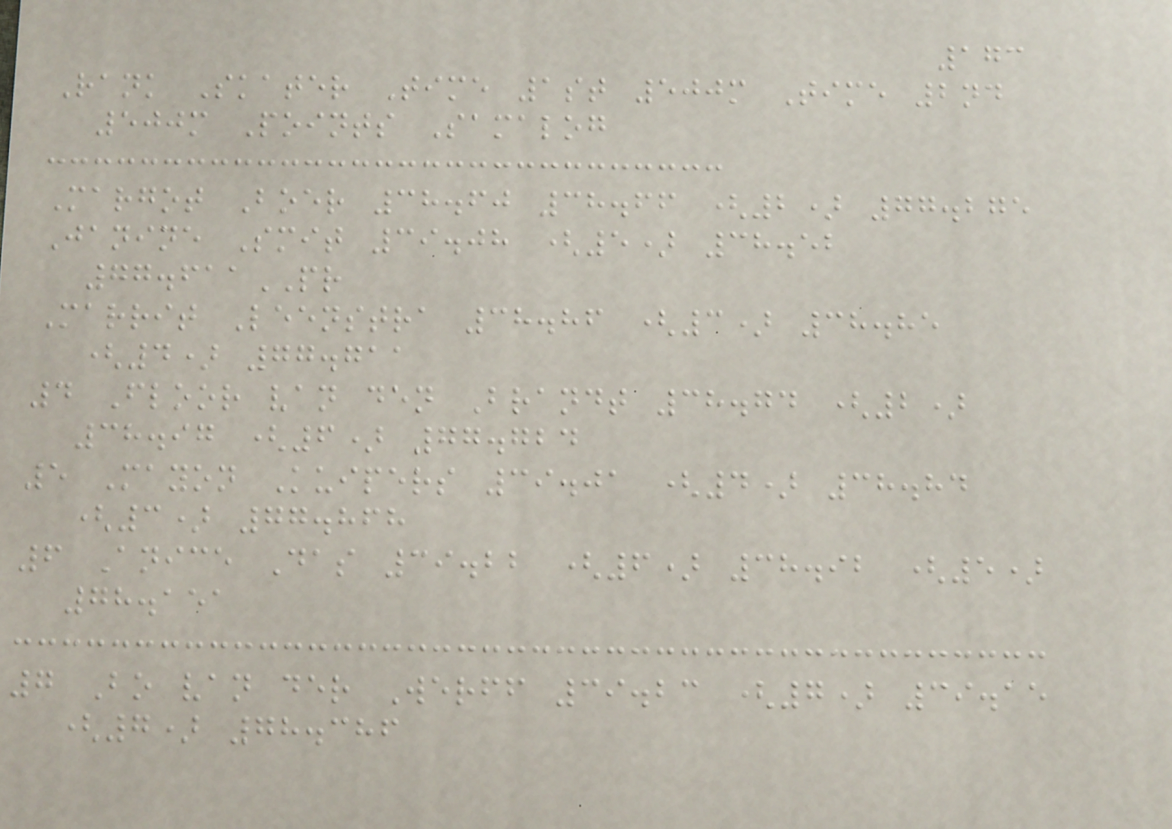173
Rank Skater Time 1st 500m Time 2nd
500m Points Samalog
Margot Boer 38.60 38.66 (2) 77.275
Janine Smit 39.08 (5) 38.52
77.611PR
Marrit Leenstra 38.86 (3) 38.85
(4) 77.711
4 Floor van den Brandt 38.74 (2)
38.97 (6) 77.724
5 Mayon Kuipers 39.01 (4) 38.84
(3) 77.868
6 Anice Das 39.22 (6) 38.92 (5)
78.151
7 Bo van der Werff 39.23 (7) 39.15
(7) 78.386
